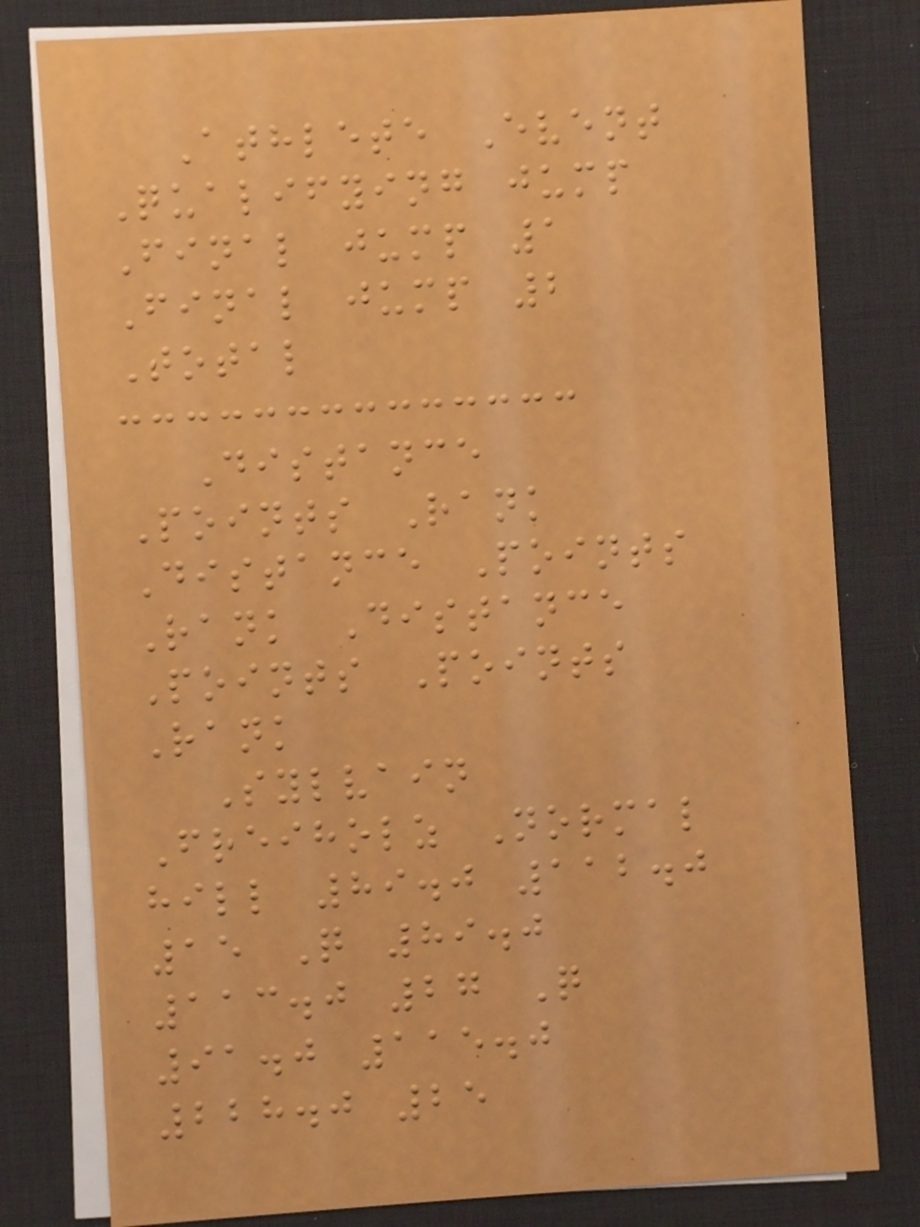Athlete Event
Qualifying jump
Final jump 1
Final jump 2
Total
Distance
Points Rank
Distance Points
Rank Distance
Points Points
Rank
Sylvain
Freiholz Normal
hill 89.0 112.0
15 Q 89.0
113.0 27 Q
91.0 115.0
228.0 25
